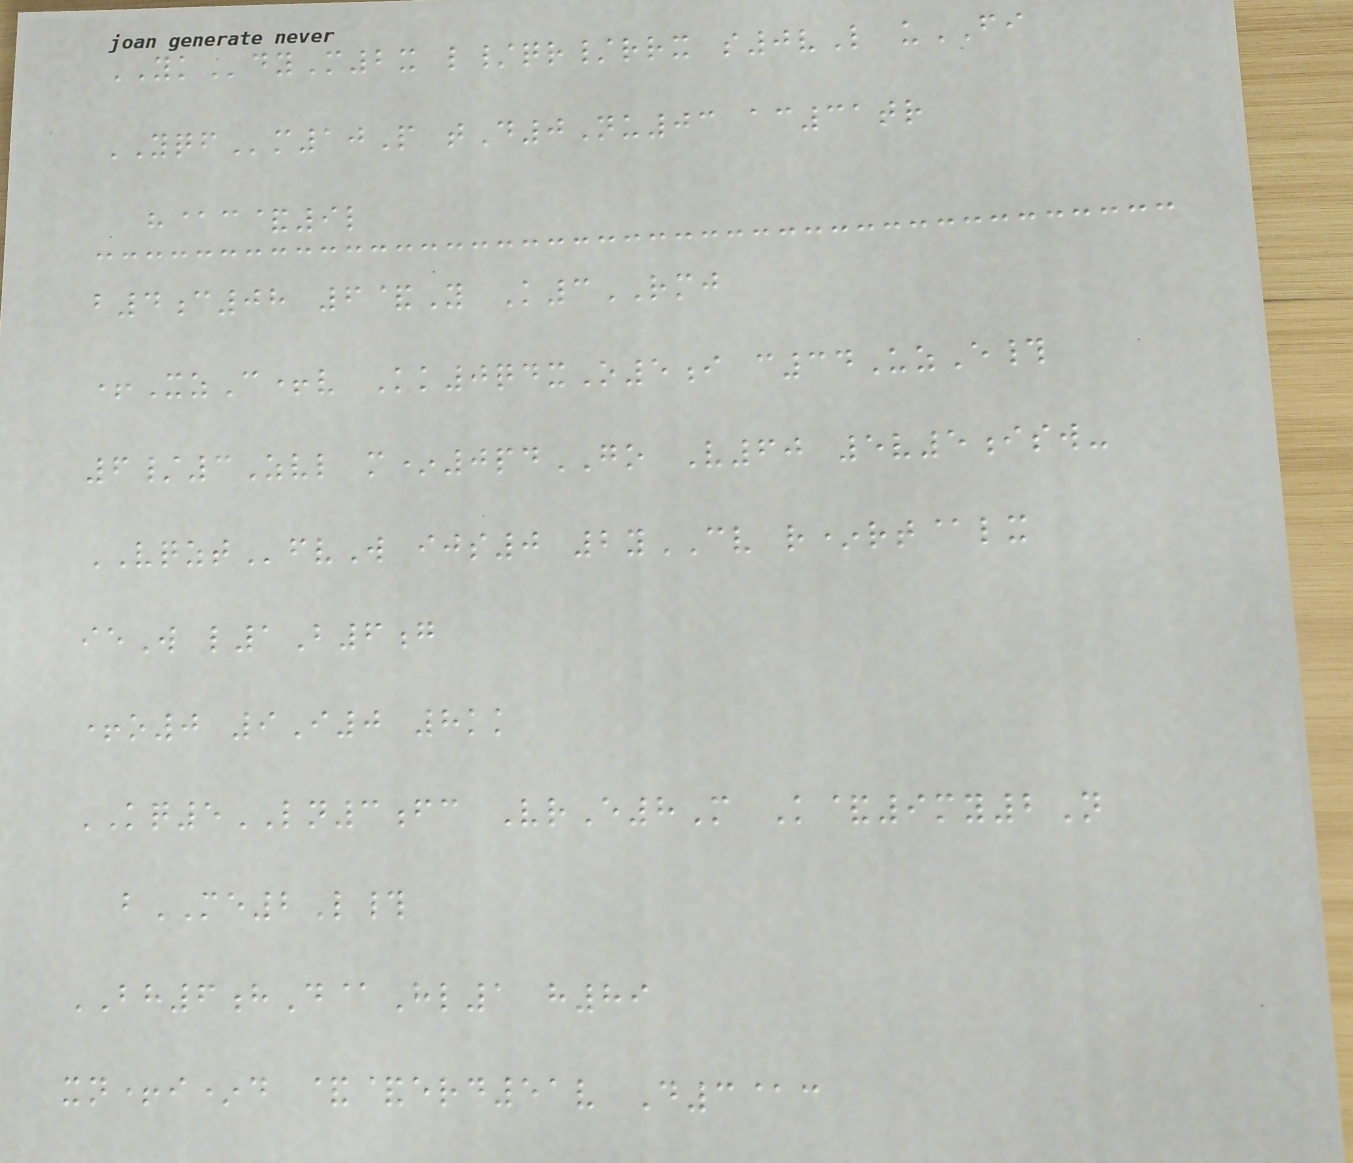YKdyM2x l/qr/rrx s0vL uFI
YQFm10P tD0Nu03 ac31tr
h@c&9l
b4c08 6&Y K3RMJ
+XzC+v Kk0qdxO5i c34UzE#
6/3Zvl m*0pdGO V60 5v5isw-
VQZTfvW ijs0 2yCV r*rt@lx
ieW l1B6g
+o0 9I0 8kk
KQ5LN3fc VrE8M K&9my2N
bME2L#
BH6hD@Hl1 h89
xn+i*d &&erd51v D3@c
